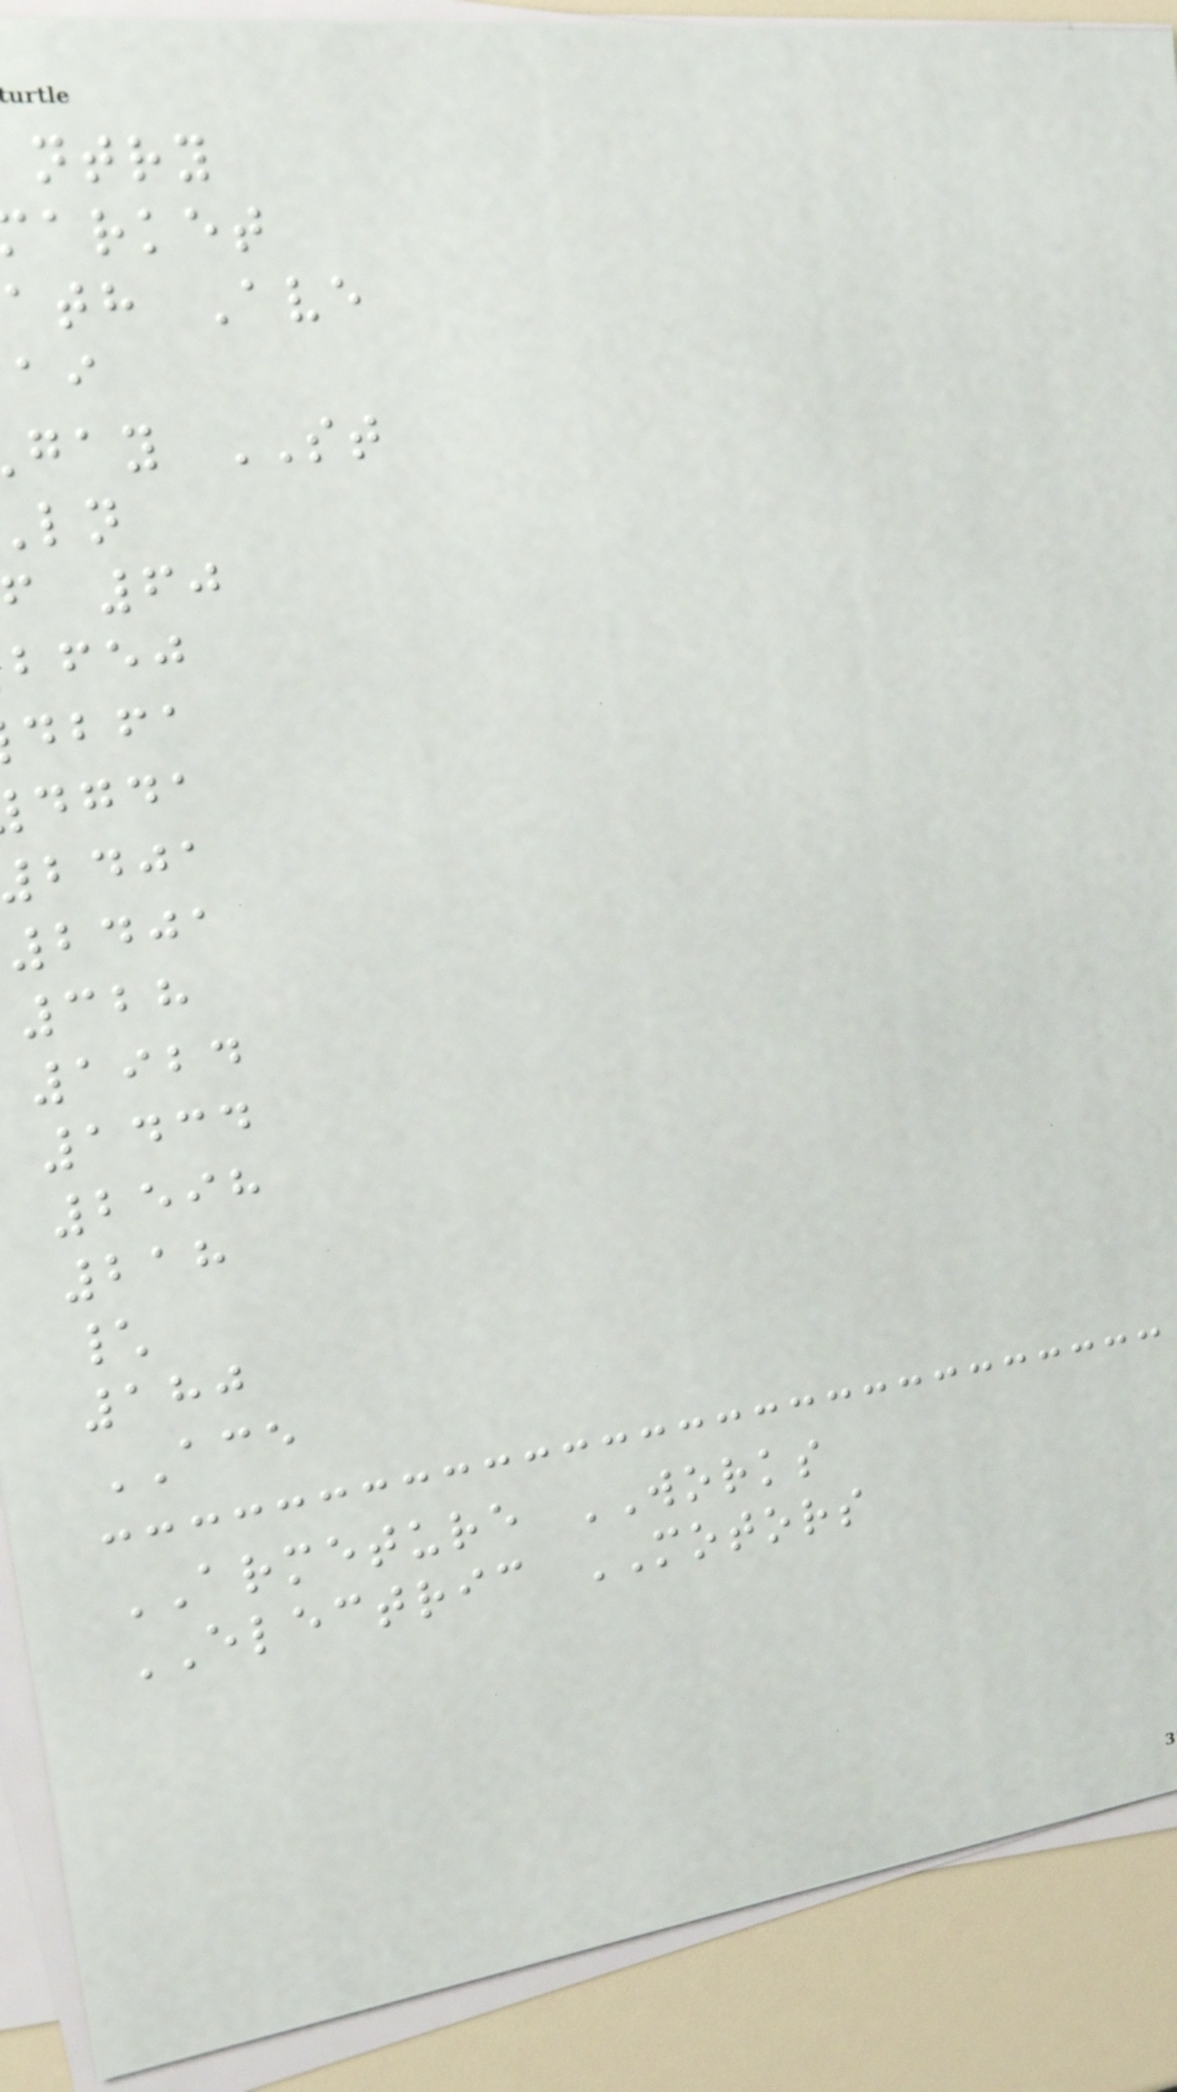ntry
arket
ath Ave
gay ST
f 60
bfej
dbfa
dgda
bdja
2401
328
1924
1434
2598
218
\
180
ACE
ARMETURE WORKS
ELECTRIC MOTORS
